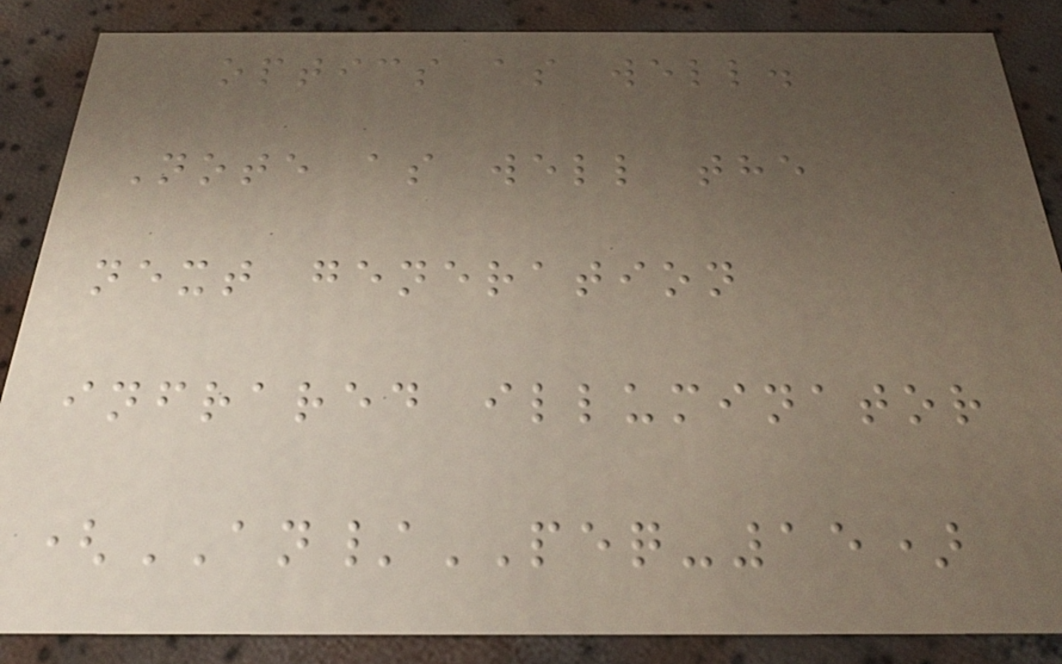optics as well.
Note as well the
next generation
infrared illuminator
(AN/PEQ-15)
